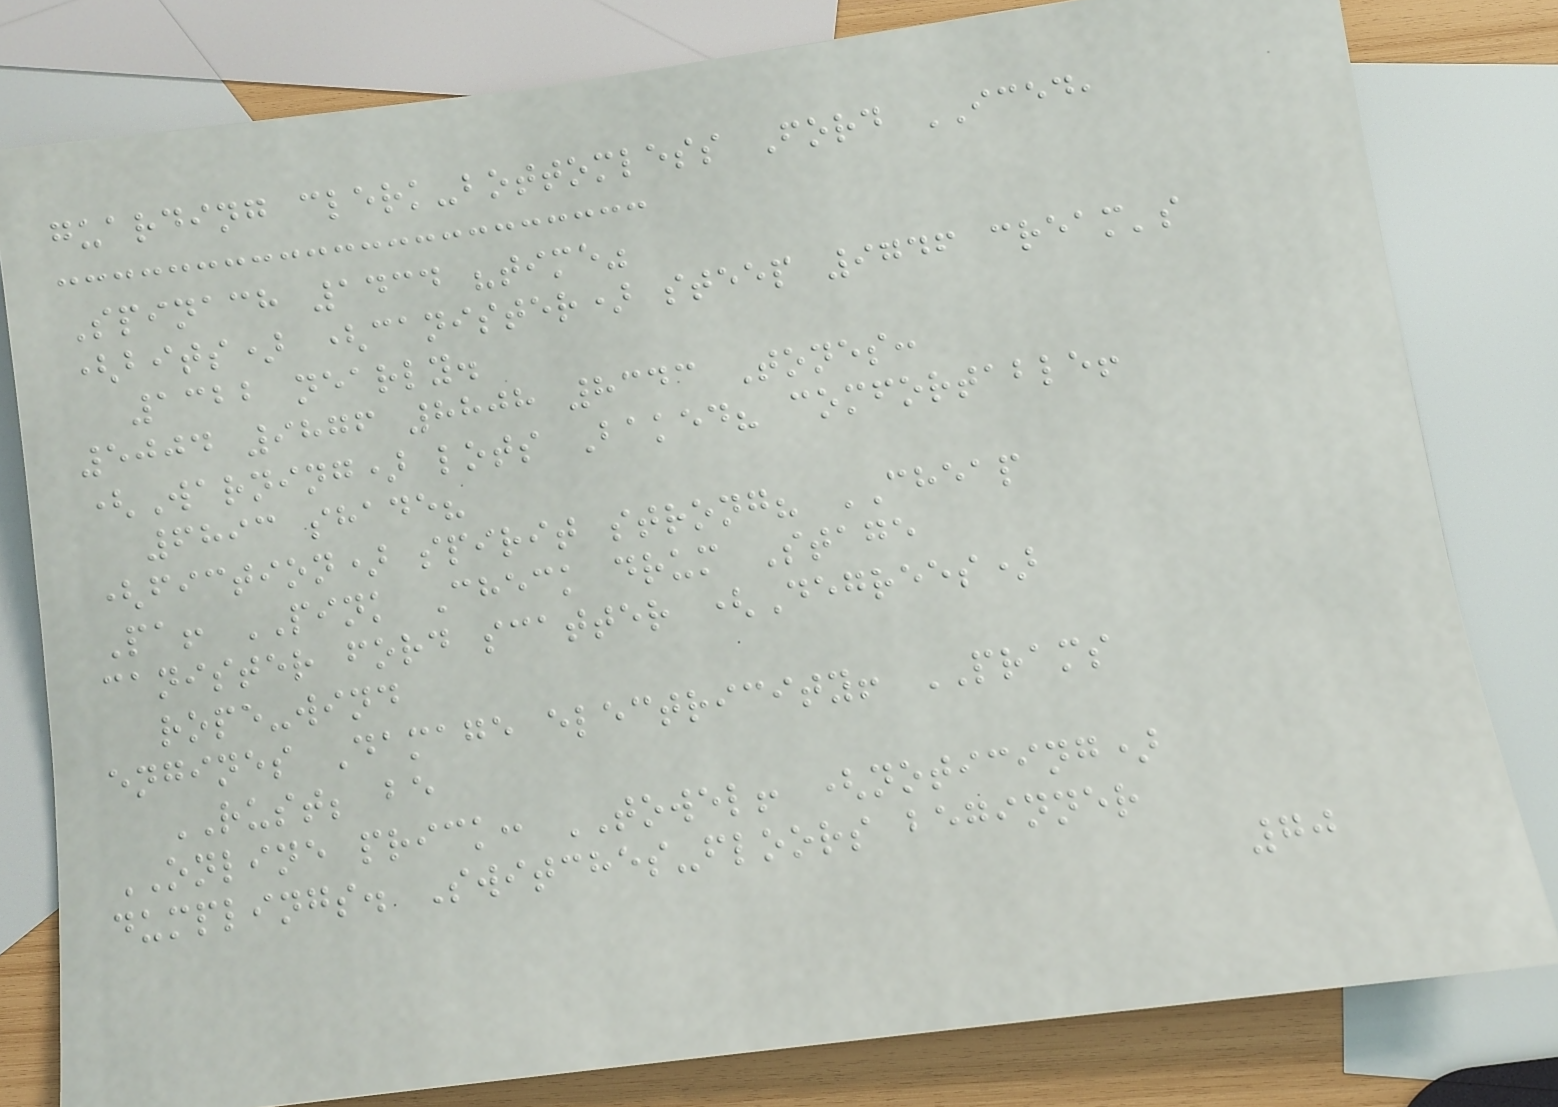guarding clerk-bottomless Ford ICED,
Spinach 1434 "time"
(bits) (canister) steep 9746 cream's
1322 nearly.
5004 9876 8808 8343 Tones:
(Warning) lots Baked? comfortable!
6893 shade?
(fiction) spirit strong? CHEAP
Pa! PINK Check drum Stage
canister ford scatter (Degrees)
rope-wind
engines Damage electricity! PRAMS
RUST; be
ONLINE prick: TOWEL! (noticing)
dumplings. Switches-floors beginner
70
